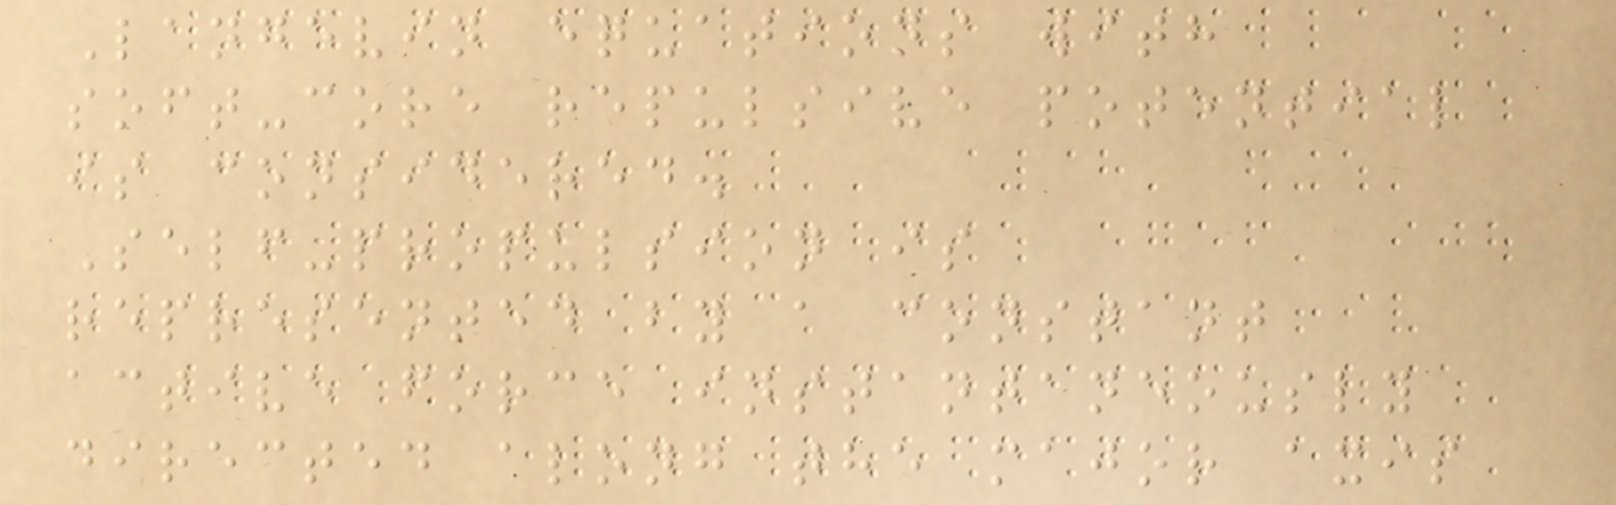Langevin equations with
soft-core repulsive potential
is considered.
Self-propulsion is
represented by a constant
active force instantaneously
directed along the major axis
